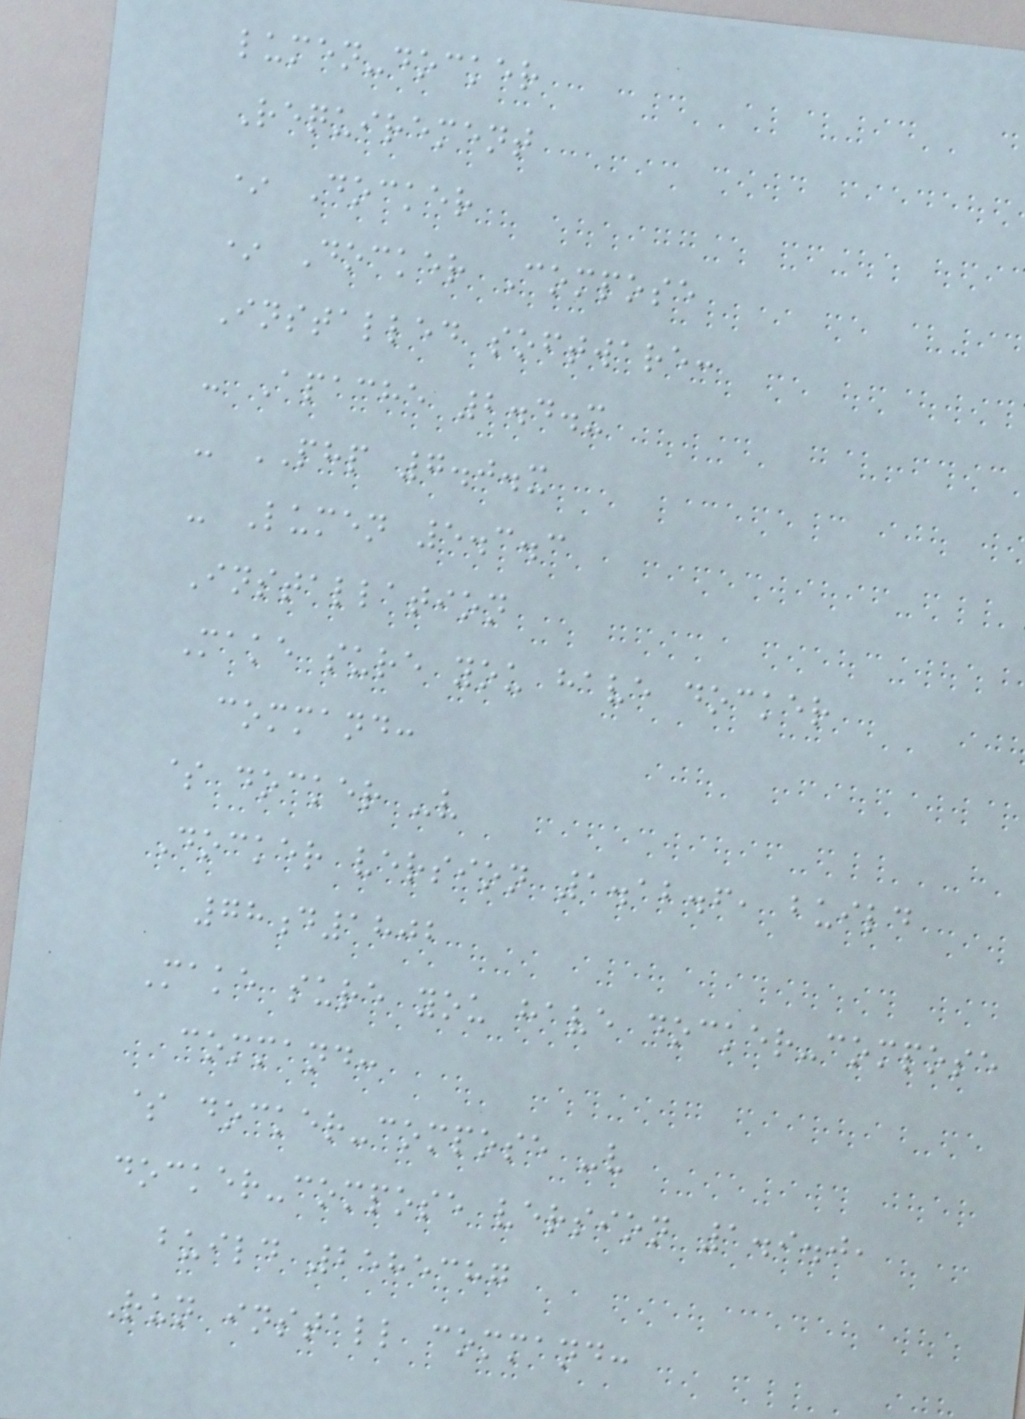lumen-docker
Requirement
* Docker
* Docker Compose
Installed software:
- Apache 2.4.x
- PHP 7.0.x
- Lumen 5.3.3
Installation
Make sure you have docker
command:
$ docker -v
Docker version 1.12.6, build
78d1802
Make sure you have docker-compose
command:
$ docker-compose -v
docker-compose version 1.9.0,
build 2585387
Run install command:
